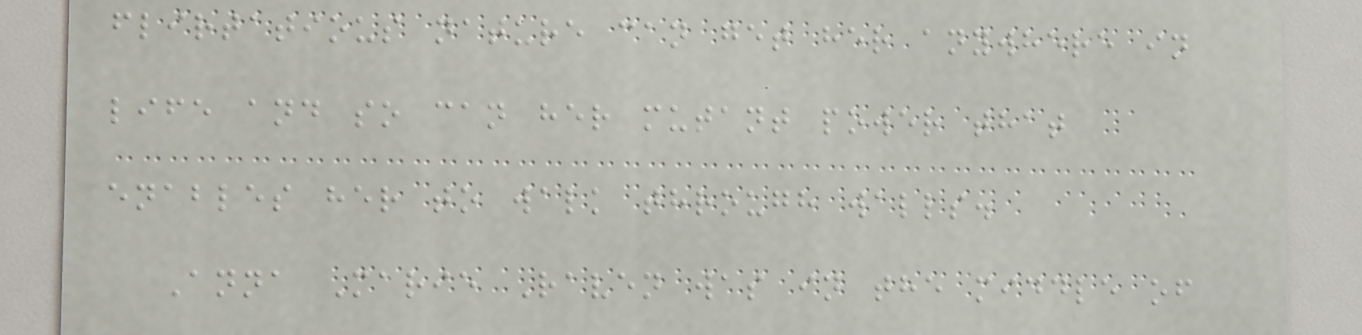flirtatious nature can get her anywhere in
life and so can her mutant power that
enables her to walk through walls.
Anna Marie Raven was in the middle of
